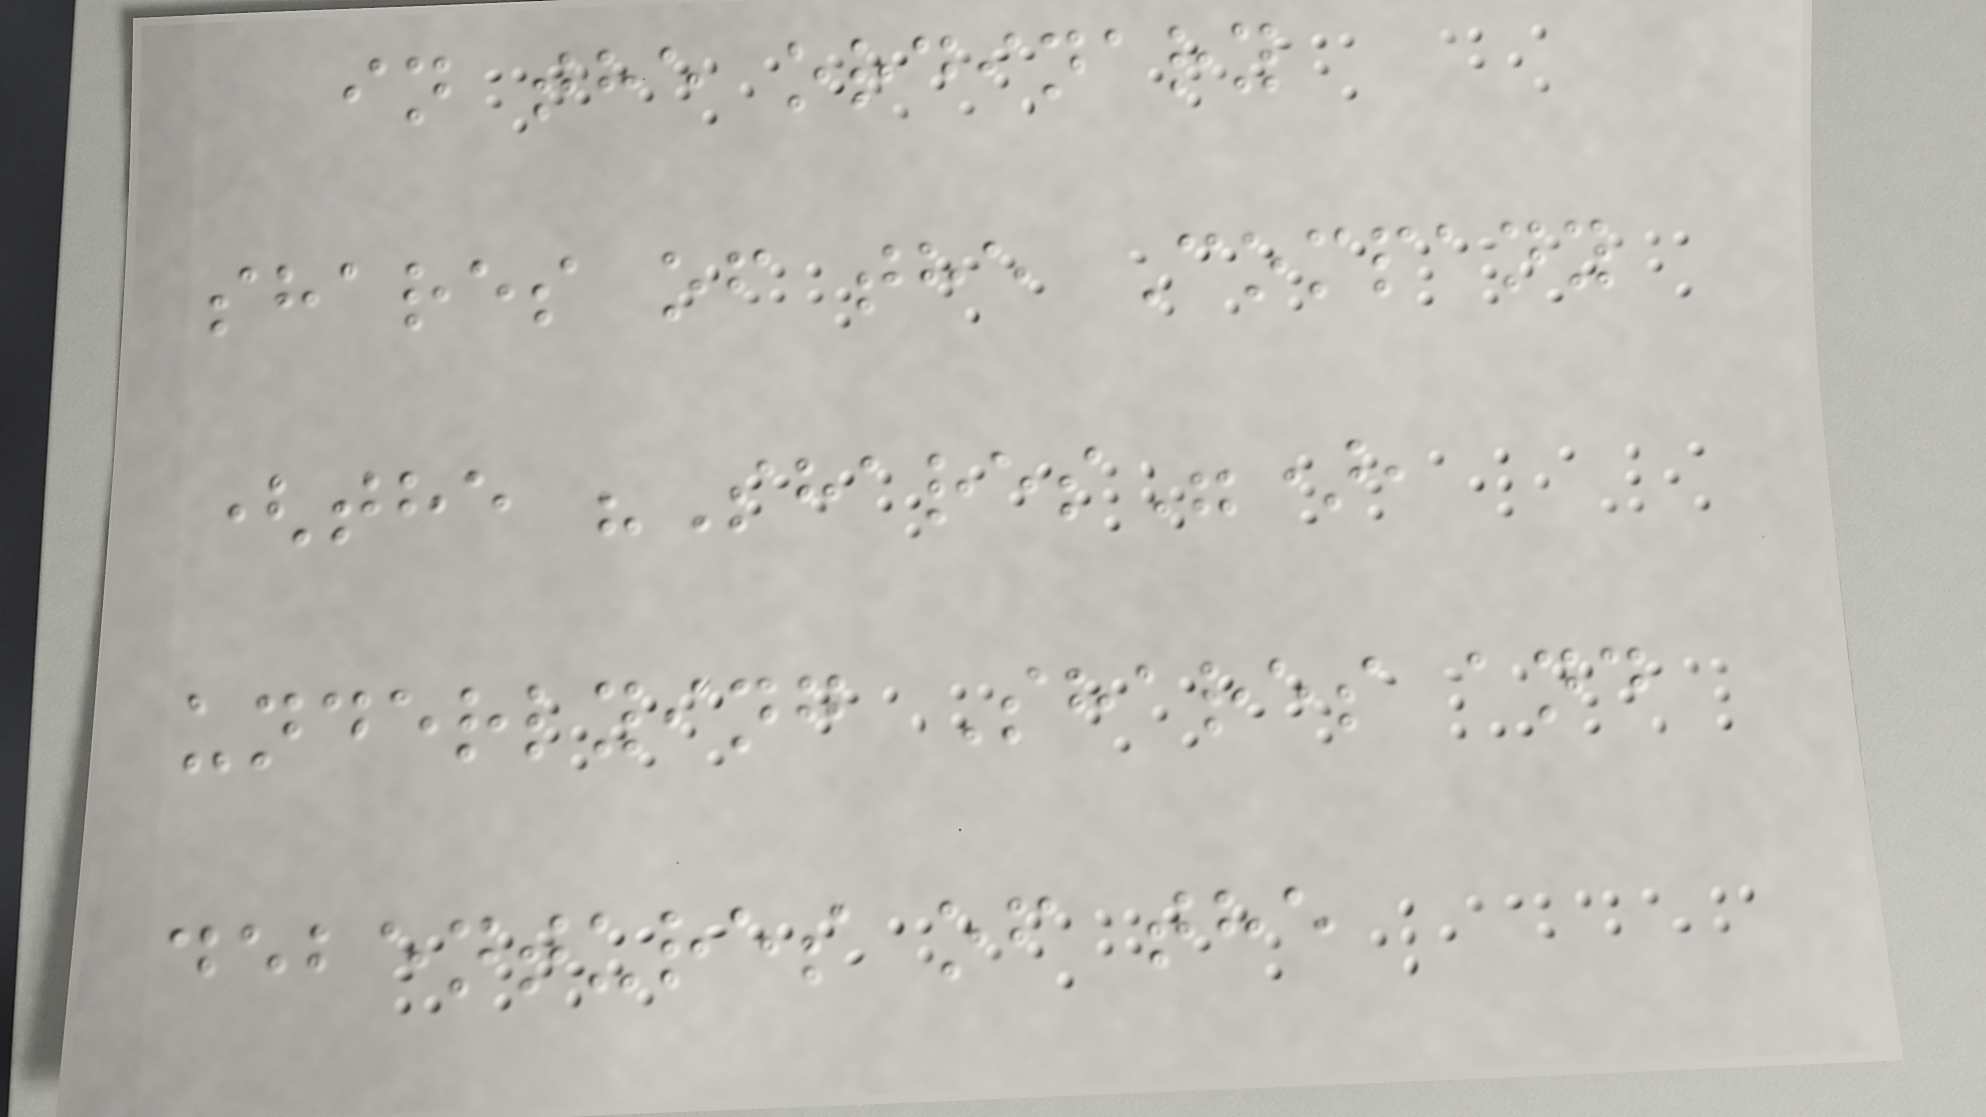in the ordinary
shares of the Company
(the "Shares"),
underlying Shares and
debentures of the
